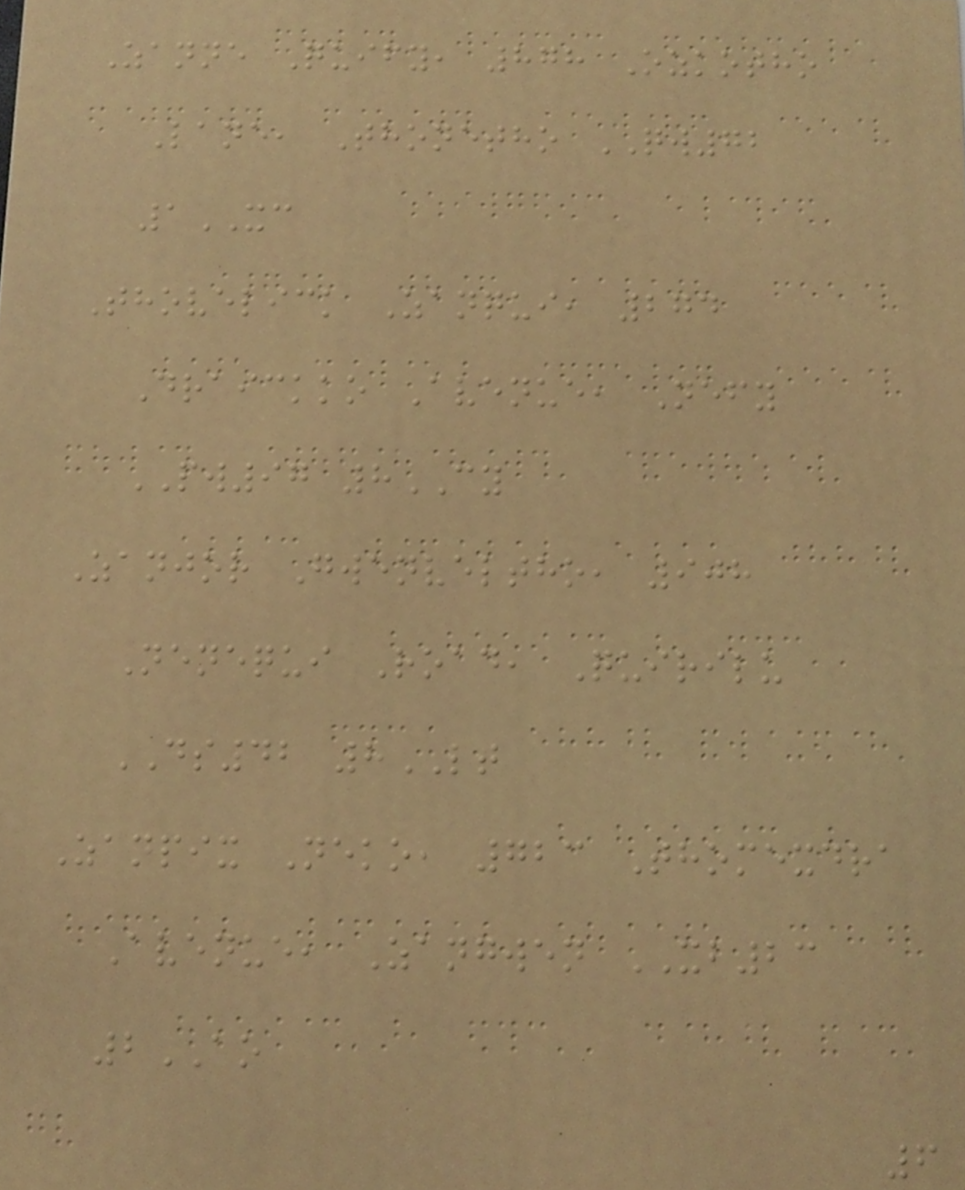Zanne Quify, 878 Ozkotho
Lane, Thonetho QW72
1XC
Thovelick Zanqui, 274
Draickko Avenue, Nefy
PW97 8CY
Zanjor Gwenveltho, 908
Nenequi Road, Quirilu
DS42 8LT
Zanpix Neko, 723 Thomexdra
Avenue, Zangwen XB23
2AO
6
